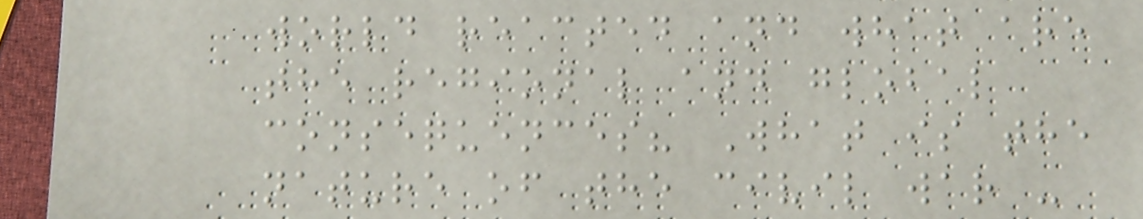world reacted and what are
the regional and global
consequences? What is the
nature of the civil war -
